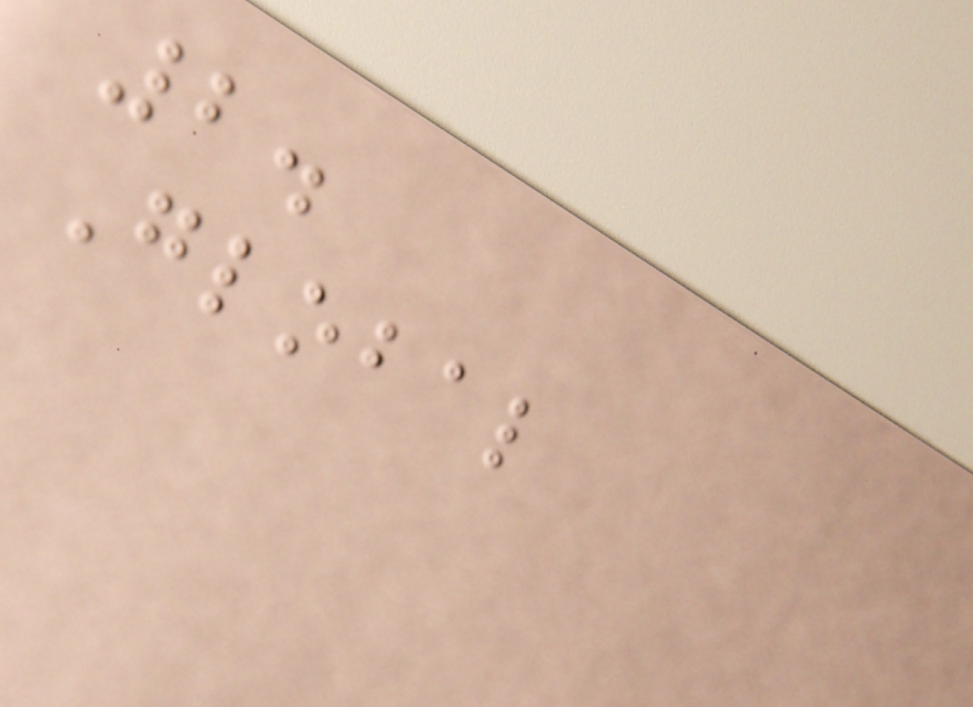2.
Global
